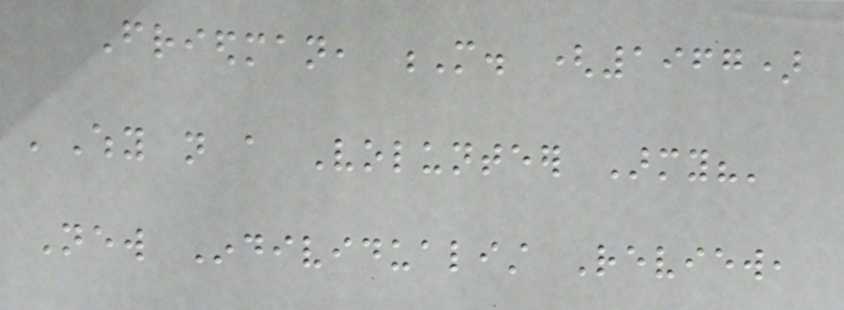Friedman, M. (1967)
'Why not a Volunteer Army?'
New Individualist Review,
